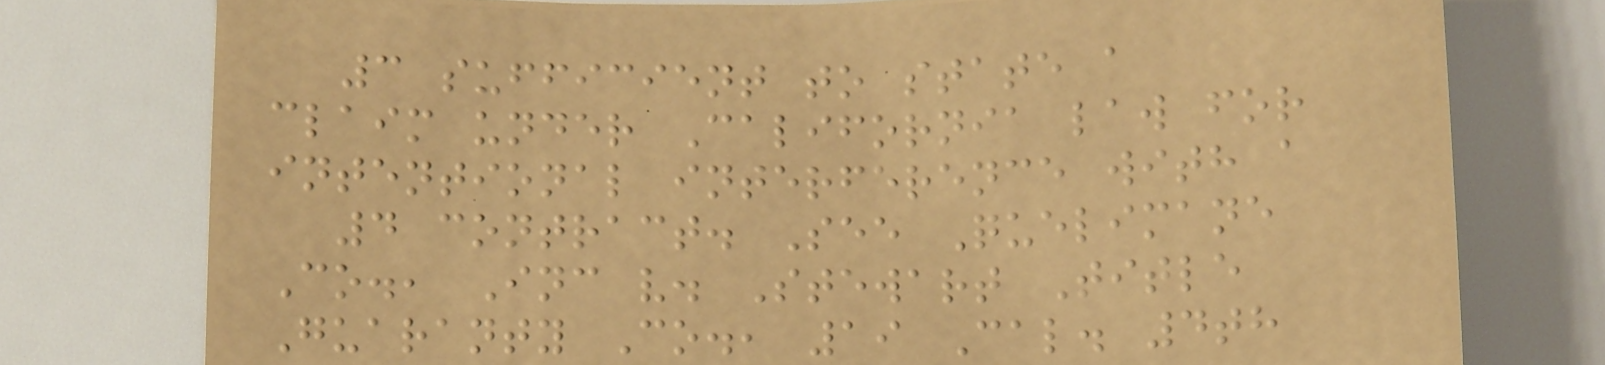3 sufficient to state a
claim under California law for
intentional interference with a
4 contract. See Quelimane
Co., Inc v. Stewart Title
Guaranty Co., 19 Cal. 4th
